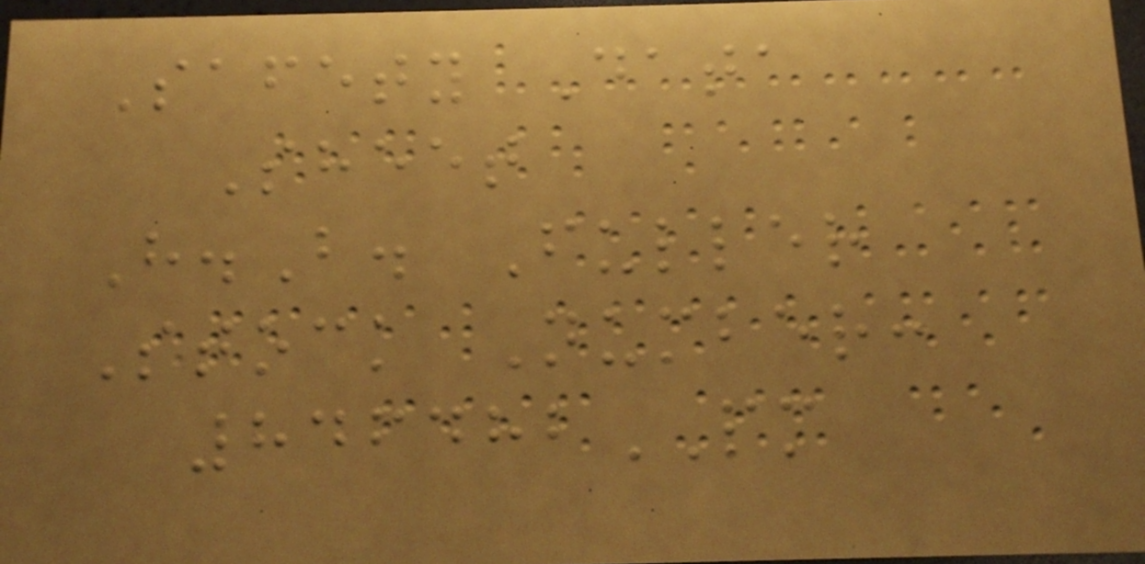Safety Data
Sheet
H.B. Fuller
Stock Number:
846482PM
